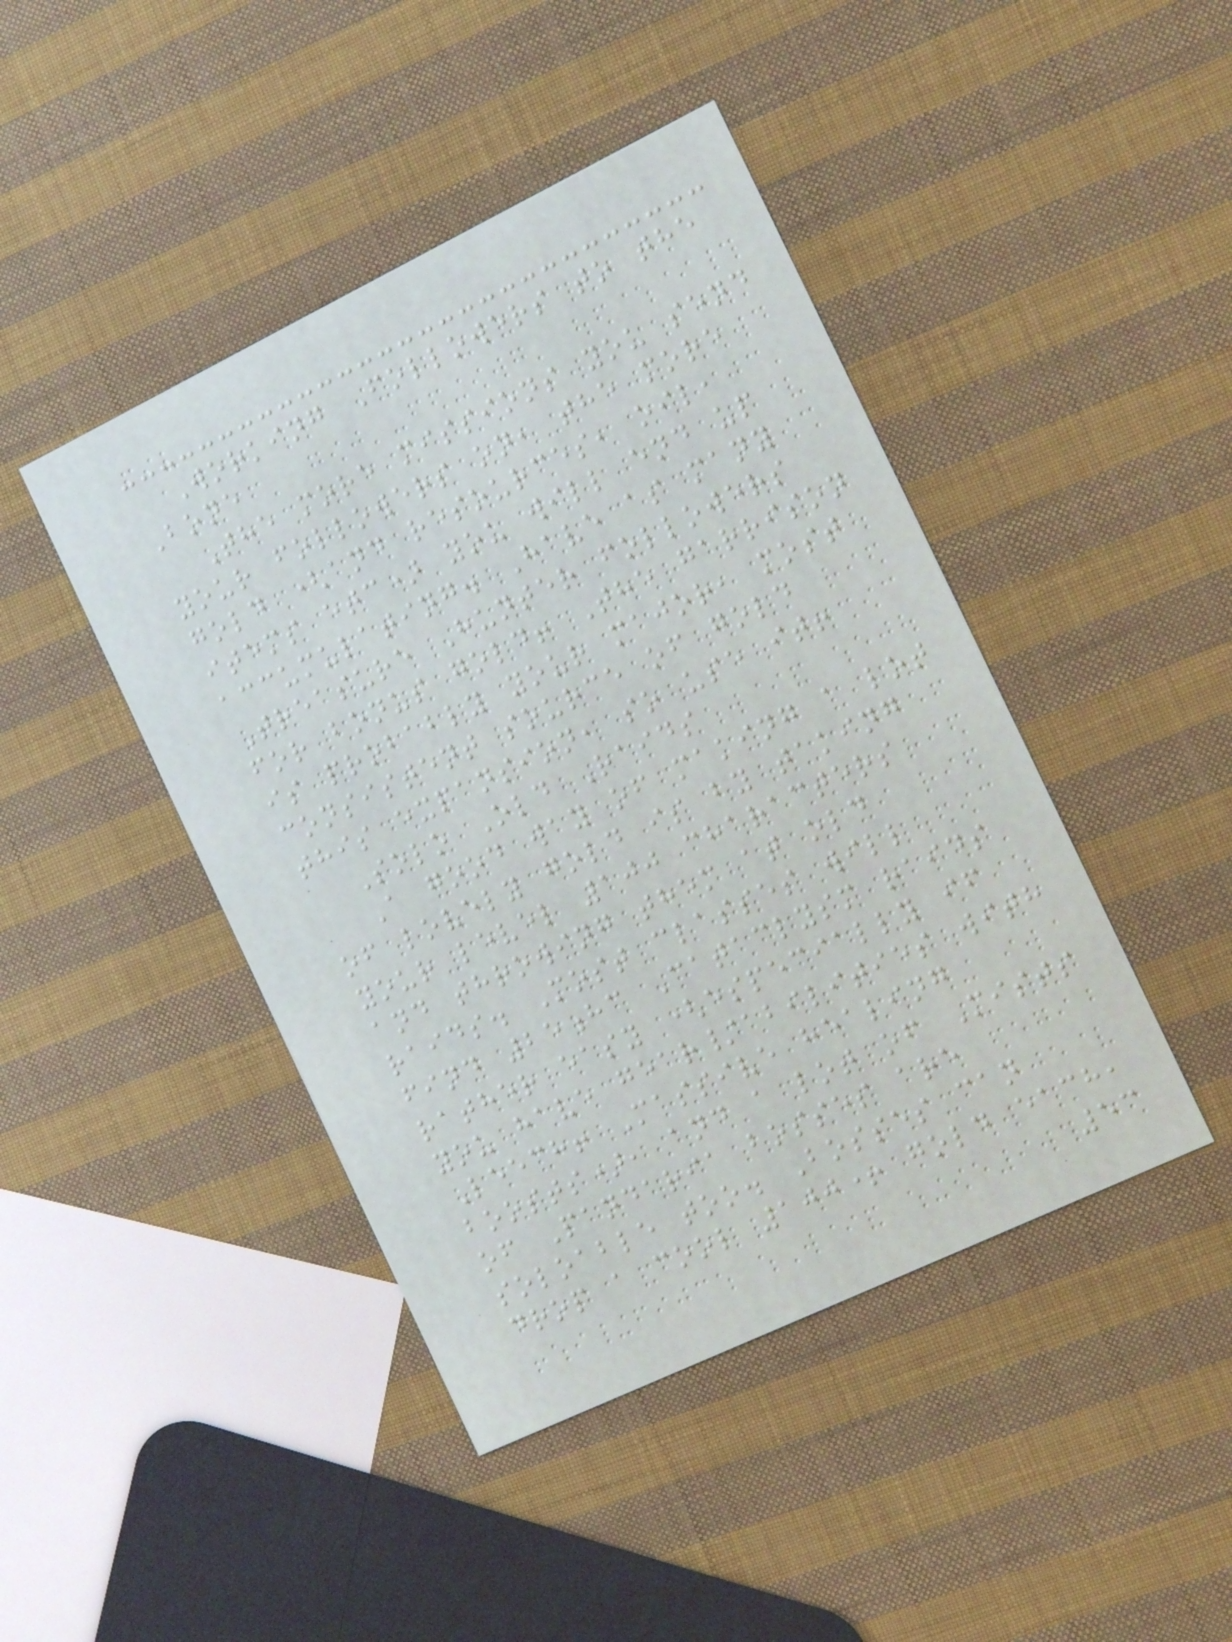Working Followers to the
Bone
The more missions you send
your followers on, the more
gold (and resources, oil,
items etc) you will end up
accumulating. Have as many
Treasure Hunter followers
for bonus gold! The garrison
is probably your major, most
consistent source of gold
this expansion, so use it!
Solo Old Raids
A good way of making a lot
of lovely gold is by taking
your level 100 characters
and throwing them at old
raids. Most classes will
find 25hc Cataclysm raids
rather easy (especially if
you have gear/abilities with
Leech! Massive healing
boosts), and a lot of Mists
of Pandaria bosses are
soloable too. Bosses can
drop a cool 100+ gold each,
53
